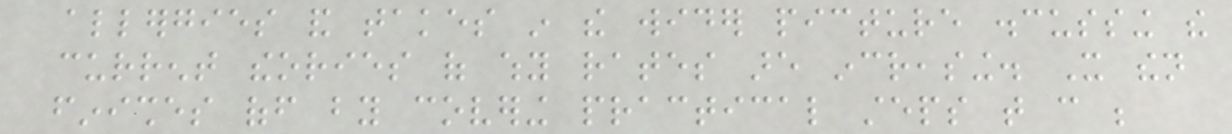allergies and takes in the wider picture discussing the
current theories of why rates are increasing. It then
finishes off by covering practical steps that can be
